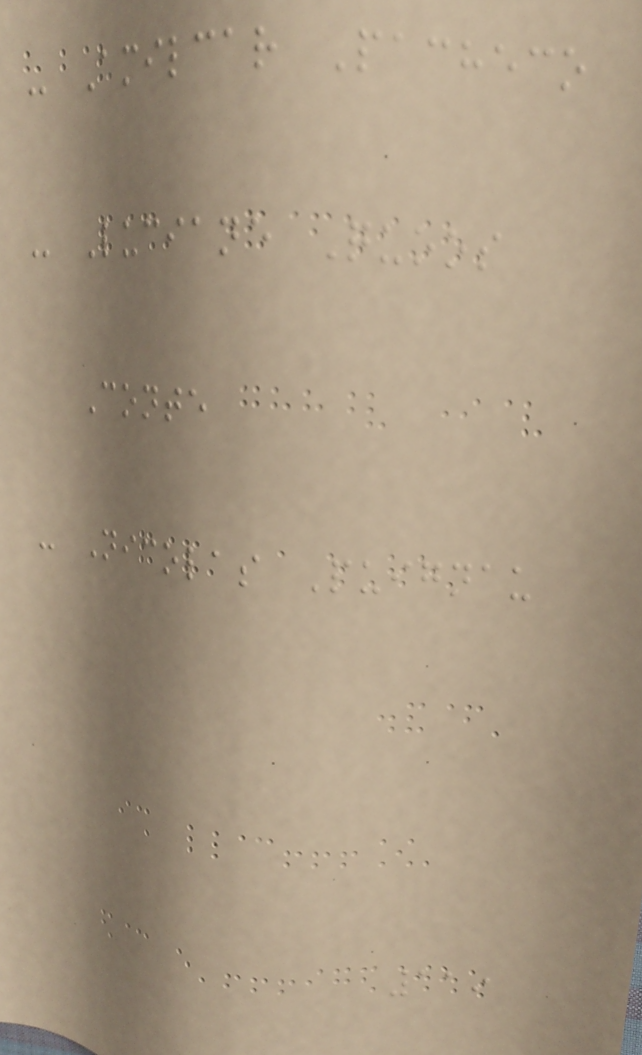- Amilcar Pacheco
- Luciane Quoos
Conte
- Nicolas Puignau
119
